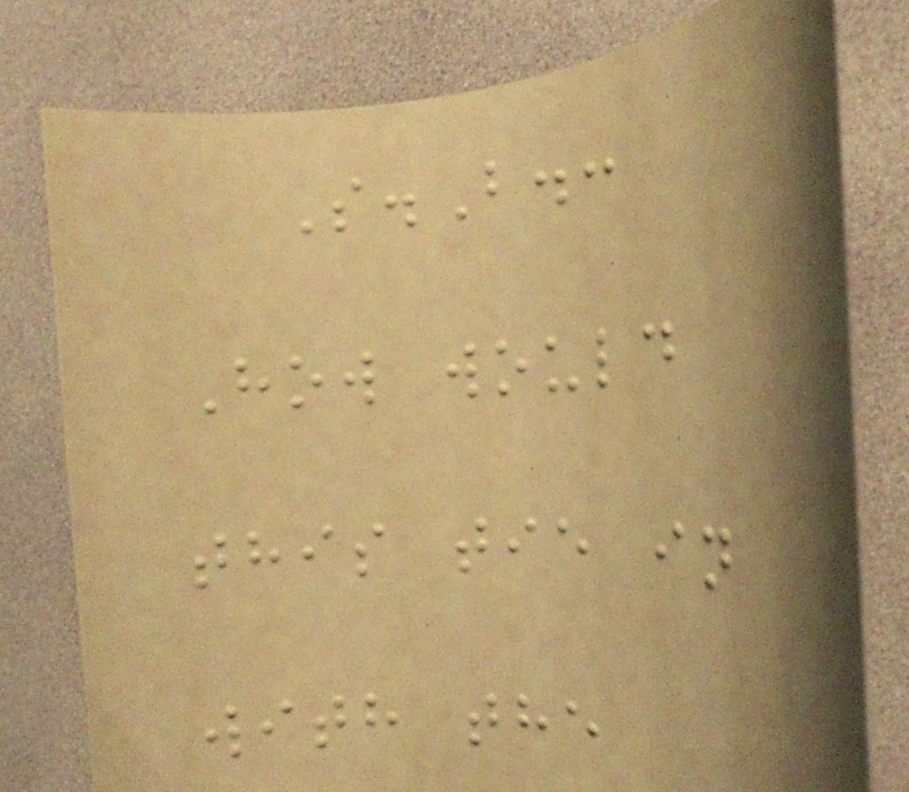S.B.:
How would
this tie in
with the
